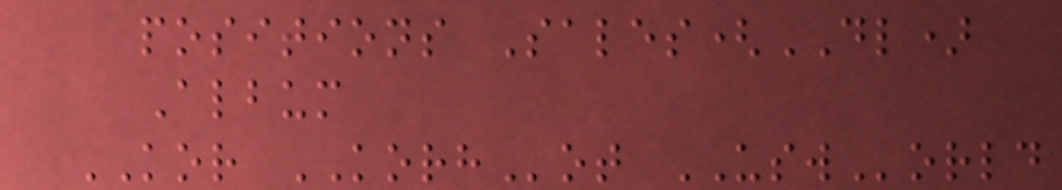positions Sales(DL)
Album
KOR KORHot USWorld
